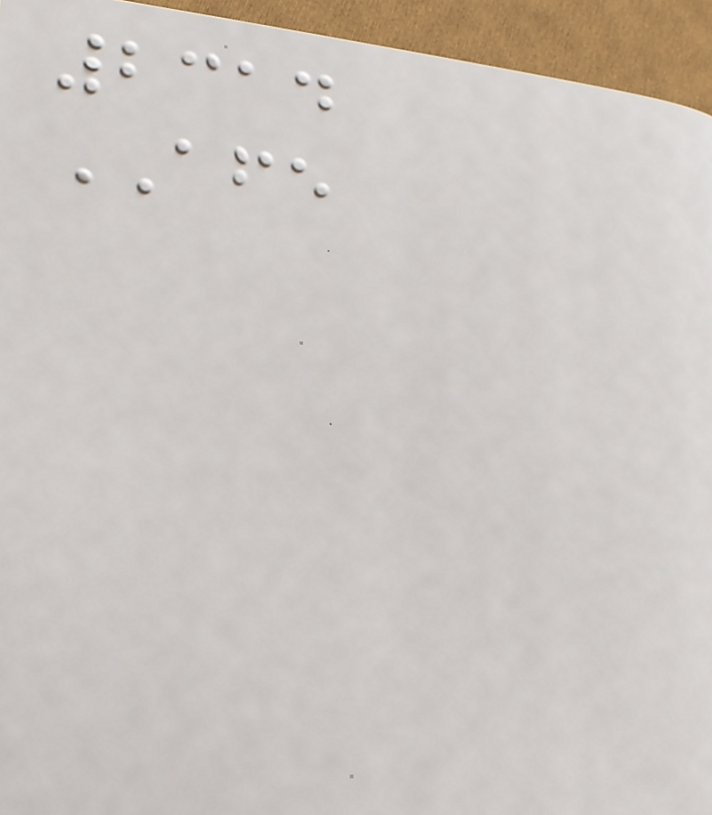2314
AFE
